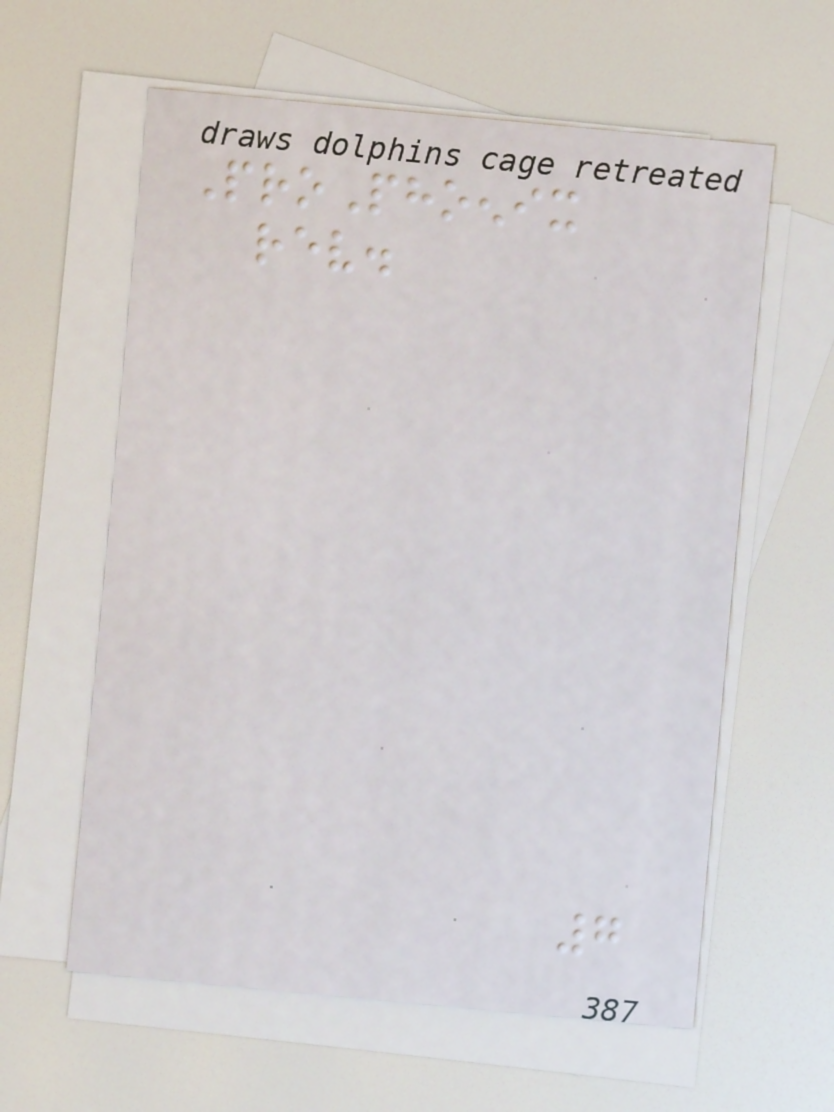ProPhoenix
rev.
7
